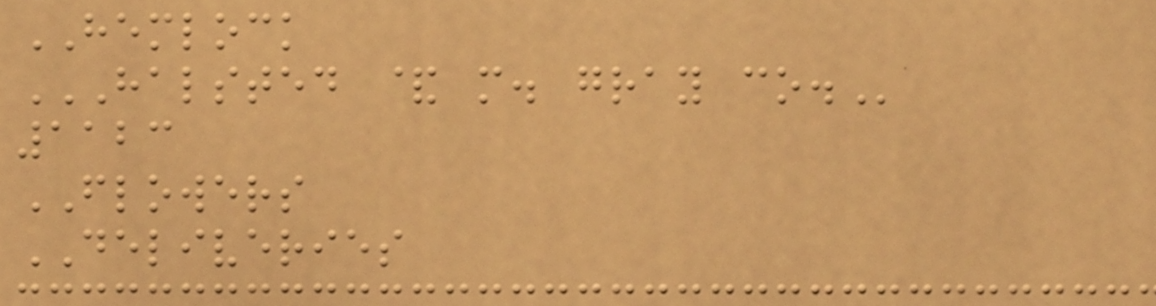HEMLOCK
HALSTED & M. GRAY CO.
1123
FLOWERS
DELIVERIES
